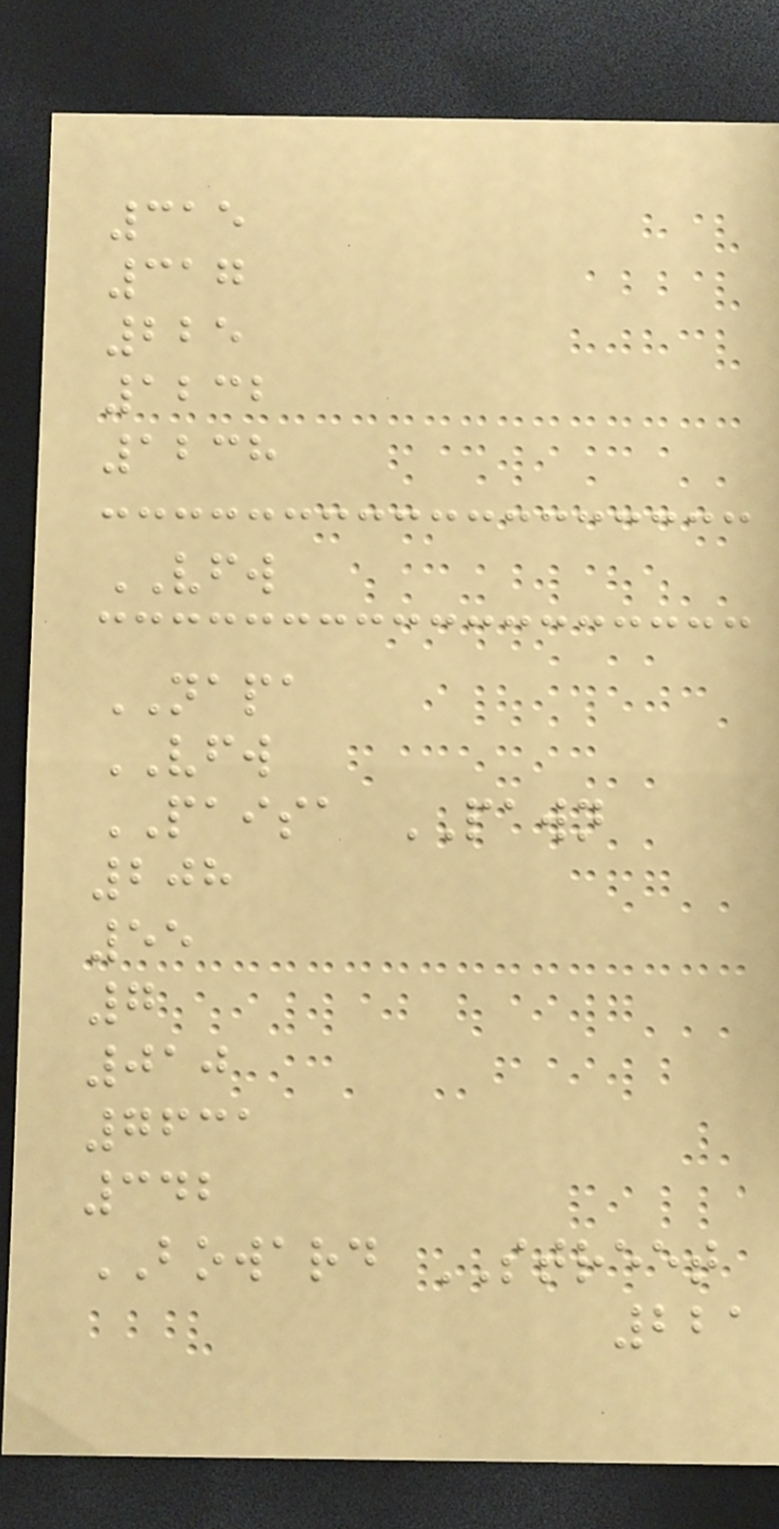315
317
225
1232
1238
VFW
NAPA
VFW
PAISA PAWN
208
55
7
010
7631
342
BOWARD STREET
221
